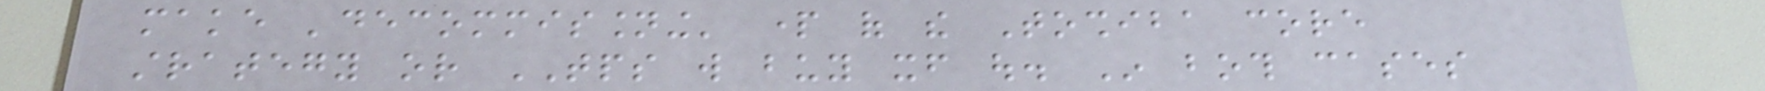make 'decommissioning' part of the Toshiba core
strategy or TPS will buy itself out. In both cases
